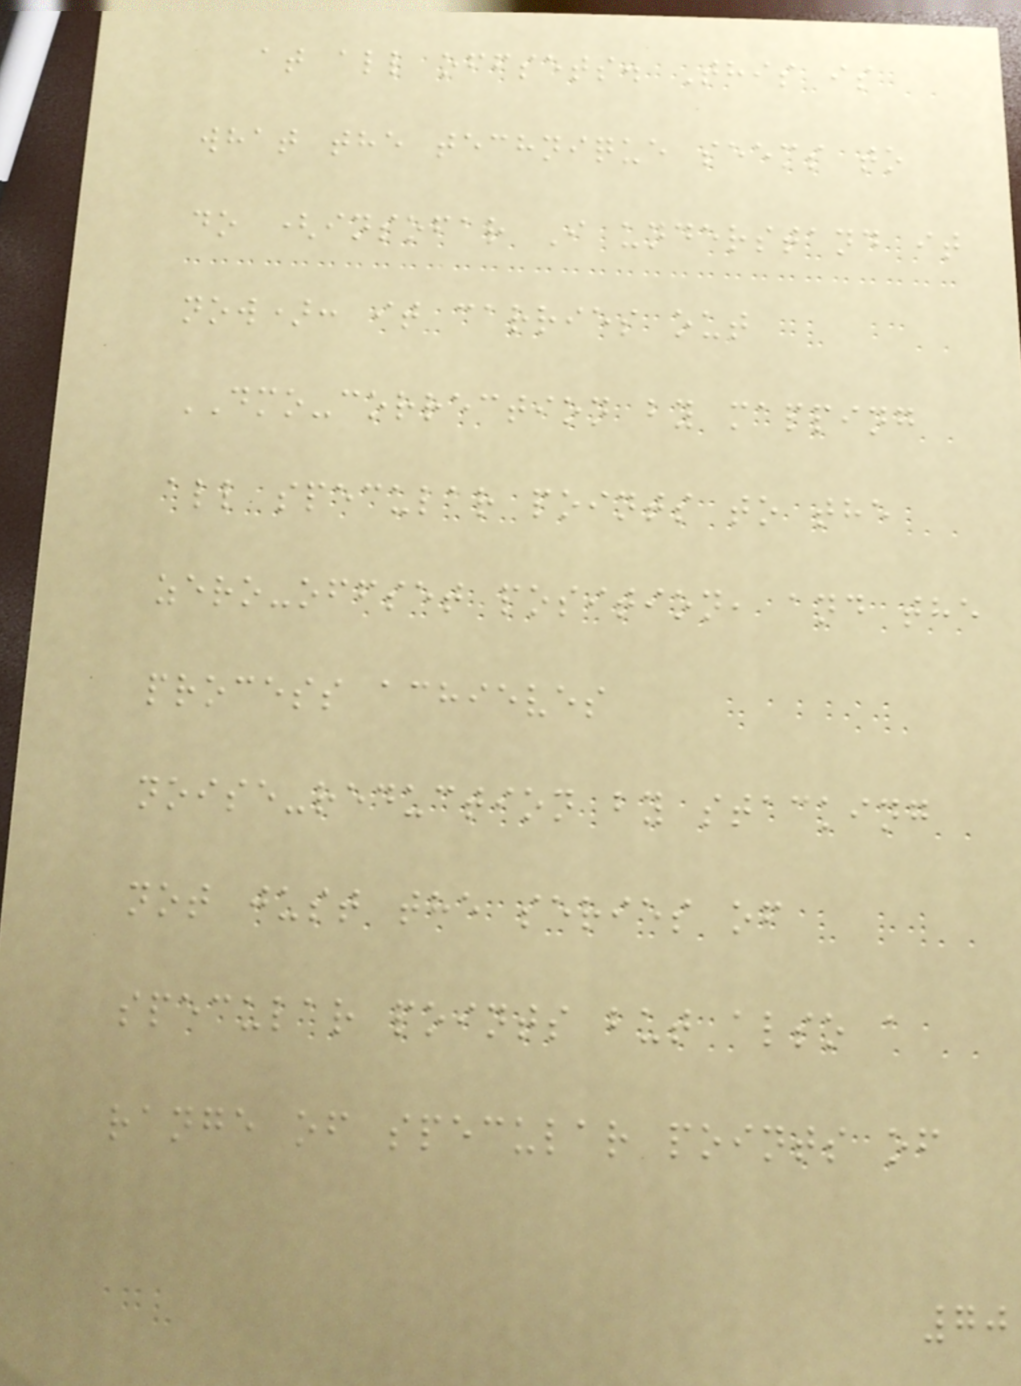at all offsets. This is
what the technique seems to
do (insofar I understand it
now): it carries out
DMO-correction by mapping
all specular points to the
zero-offset position, and the
process achieves
noise-reduction by stacking
not just the series of
specular points but also a
range of specular points of
70
